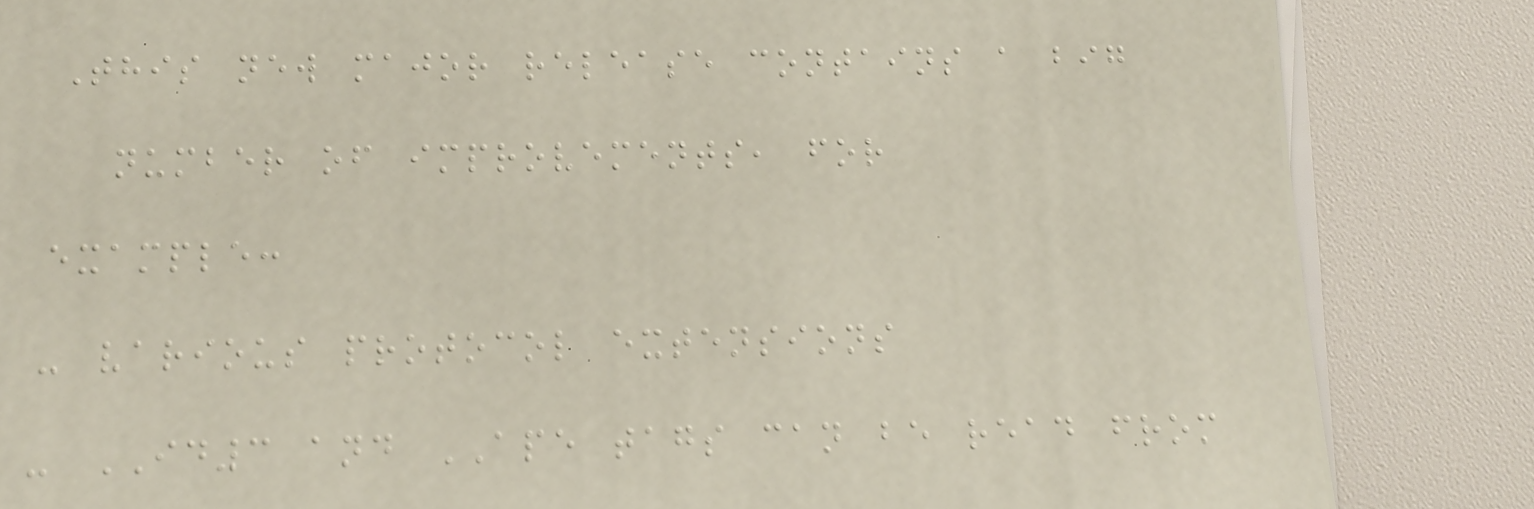This new major release contains a big
number of improvements, for
example:
- various protocol extensions
- ID3 and APE tags can be read from
